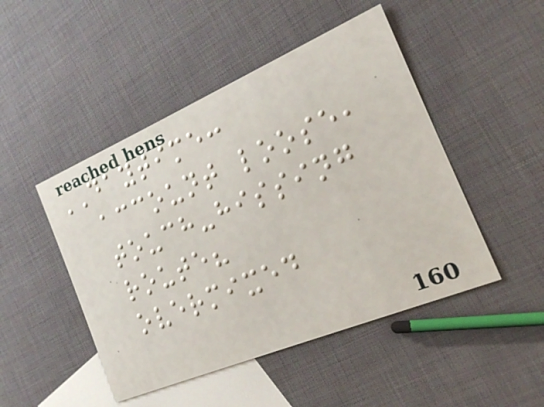DAYTIME:
account loose,
touch-hissing
route?
overmixed
